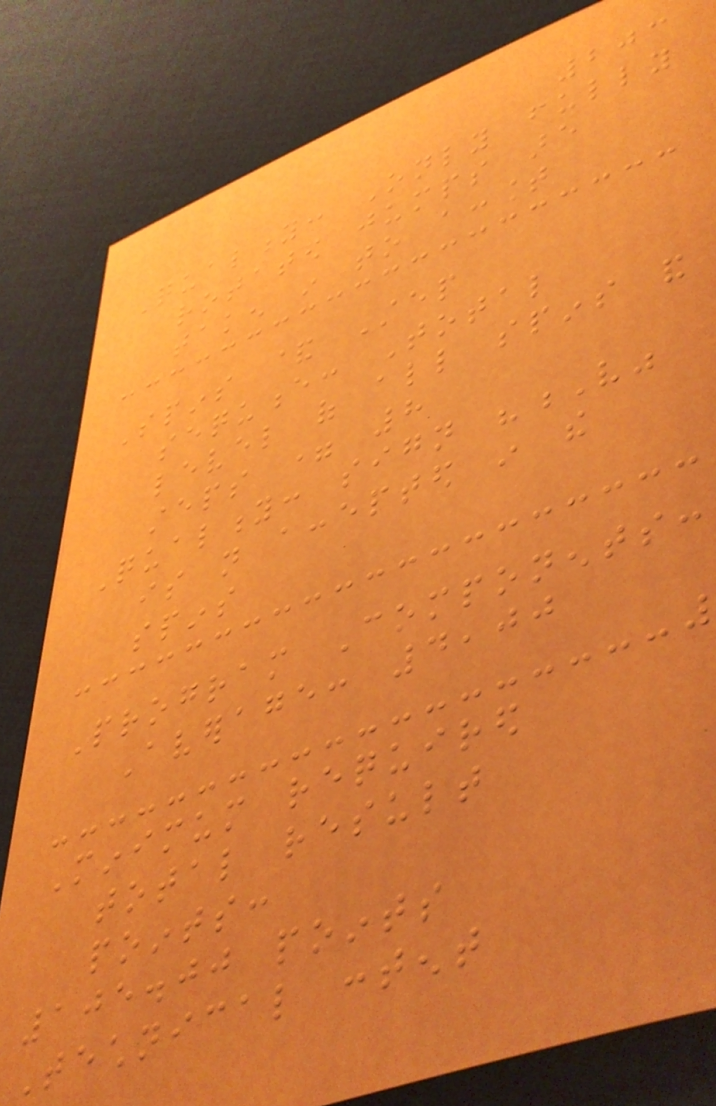203
Quality: Only fully
rotated jumps are
taken in to account
Spins & Step
sequence: Total
level of all spins and
steps = 8
Quality: sign "V"
is not accepted in the
spins
Program Components:
Average: 4,00
Minimum required
total result
points:
105.00 points
Technical content
